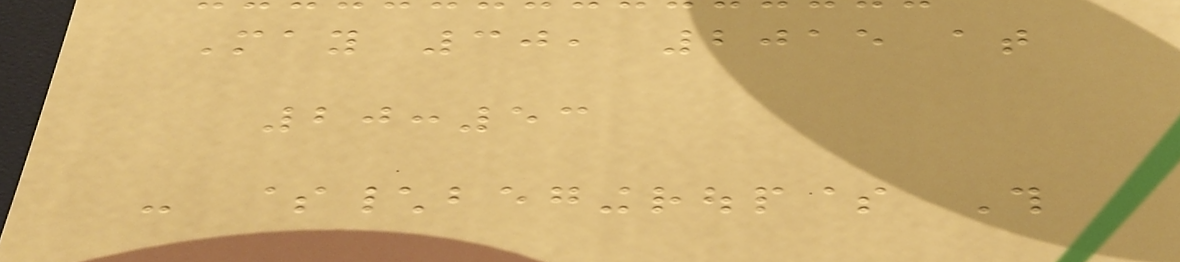May 30, 2015 at
20:53
- $\begingroup$ This
